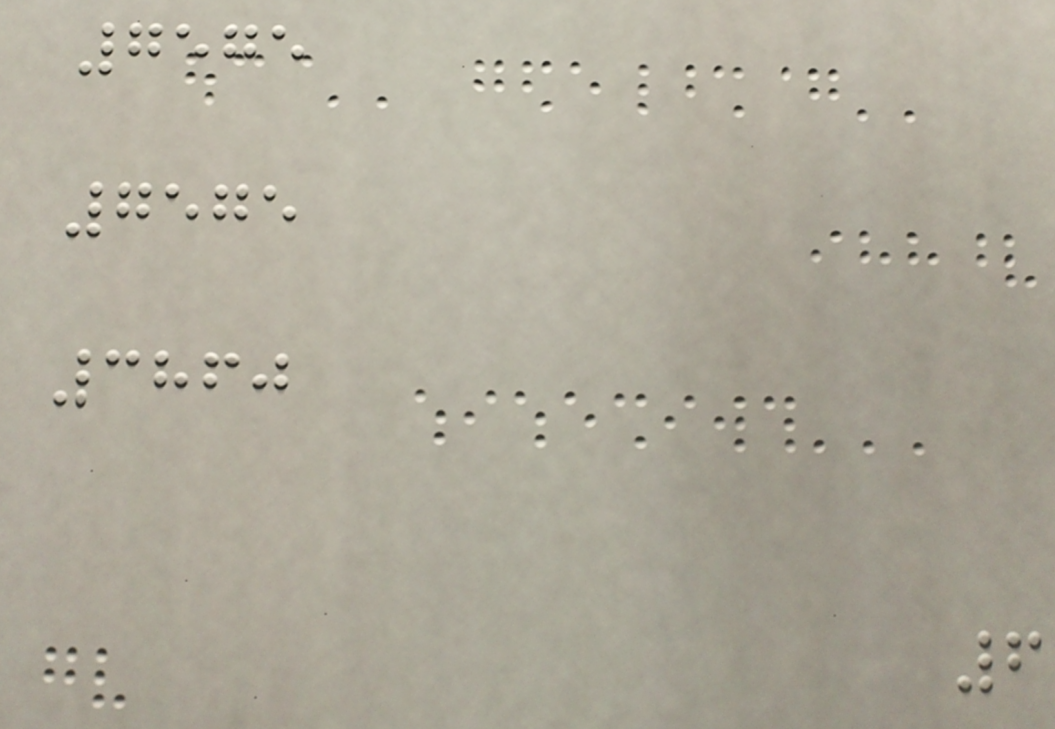7575
7575
3860
6
